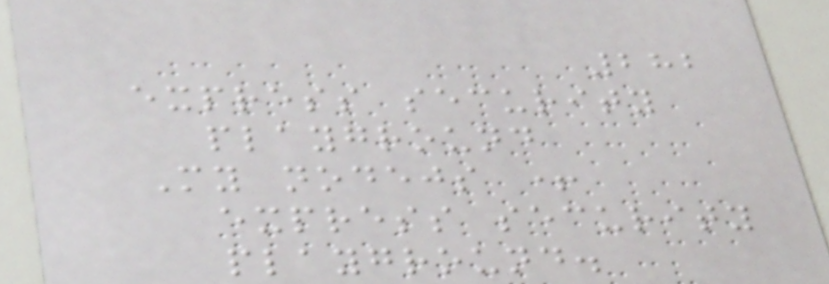282
express security
playground
My nodejs +
express security
playground.
